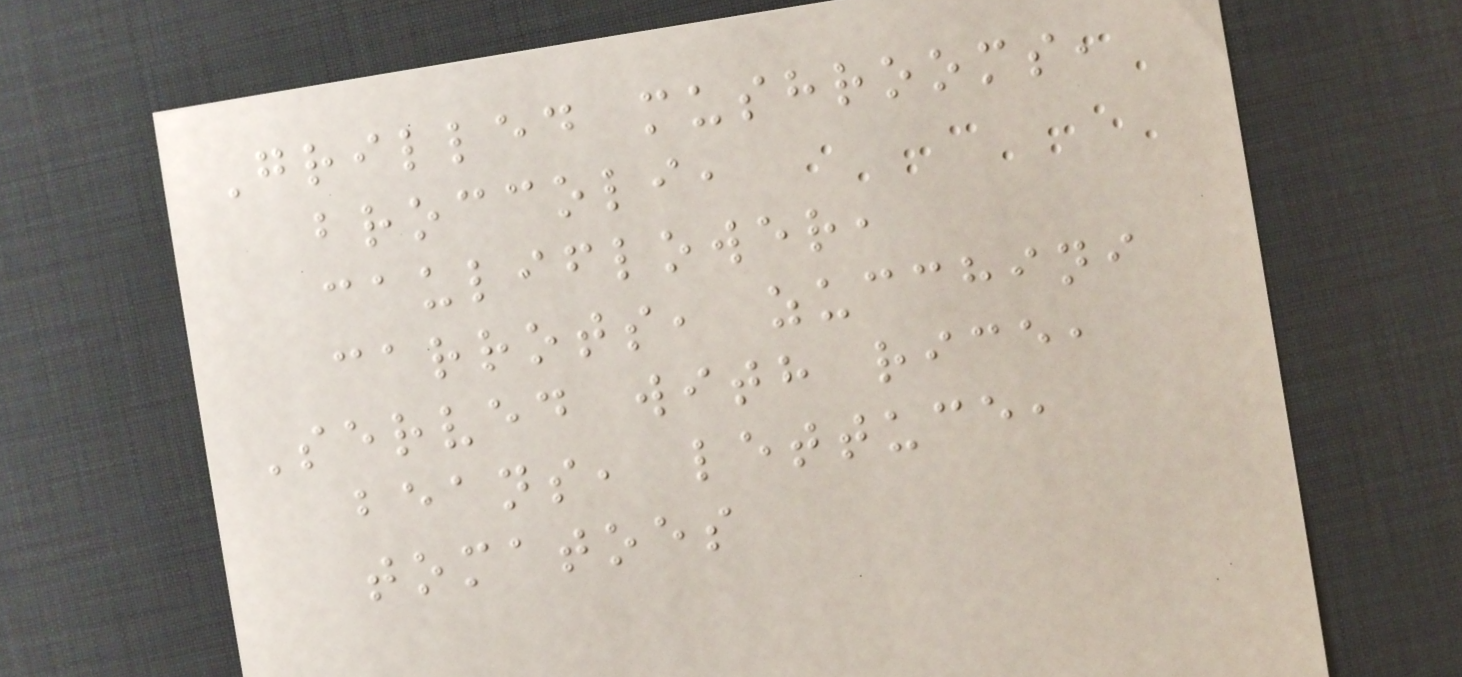Grilled mushrooms,
broccoli,
cauliflower,
carrots, zucchini
Served with rice,
beans, lettuce,
tomatoes
